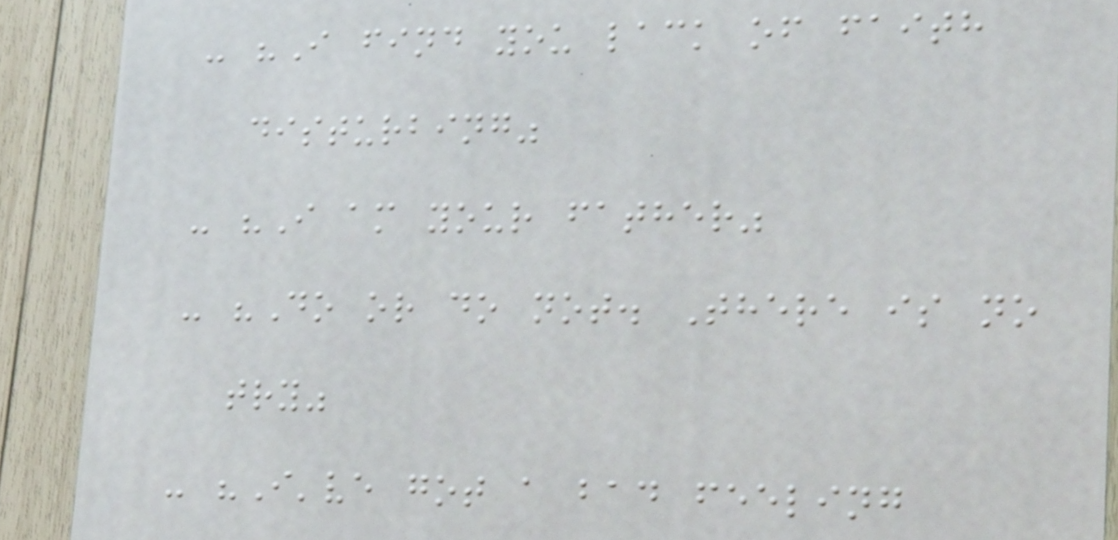- "I find you lack of faith
disturbing"
- "I am your father"
- "Do or do not. There is no
try"
- "I've got a bad feeling
